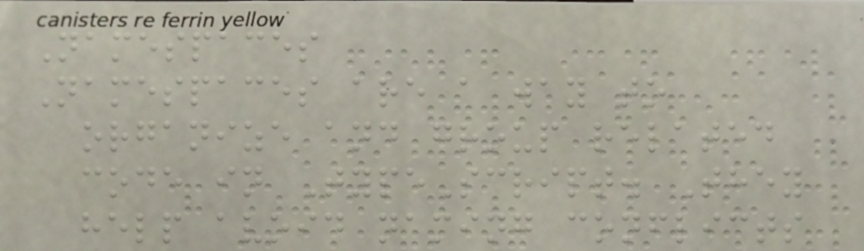Namespaces
Namespaces are a way to
organize and group related
code in TypeScript. They
help avoid naming conflicts
